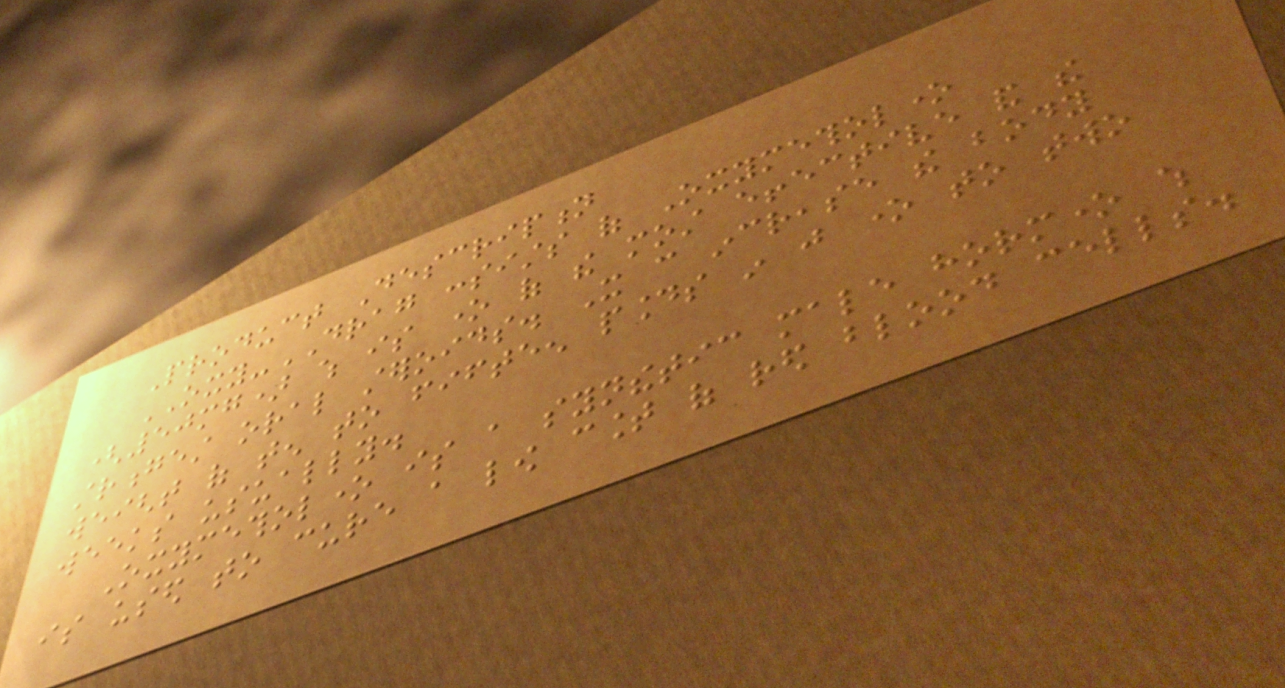Product Description
OXY-DRAG consists of Oxymetholone
(50mg) which is one of the most effective and the
strongest oral steroids. It can increase the body
weight of ten to fifteen pounds in just one to two
weeks usually.
Oxymetholone is a synthetic male hormone which
is used to cure a low count of red blood cells.
